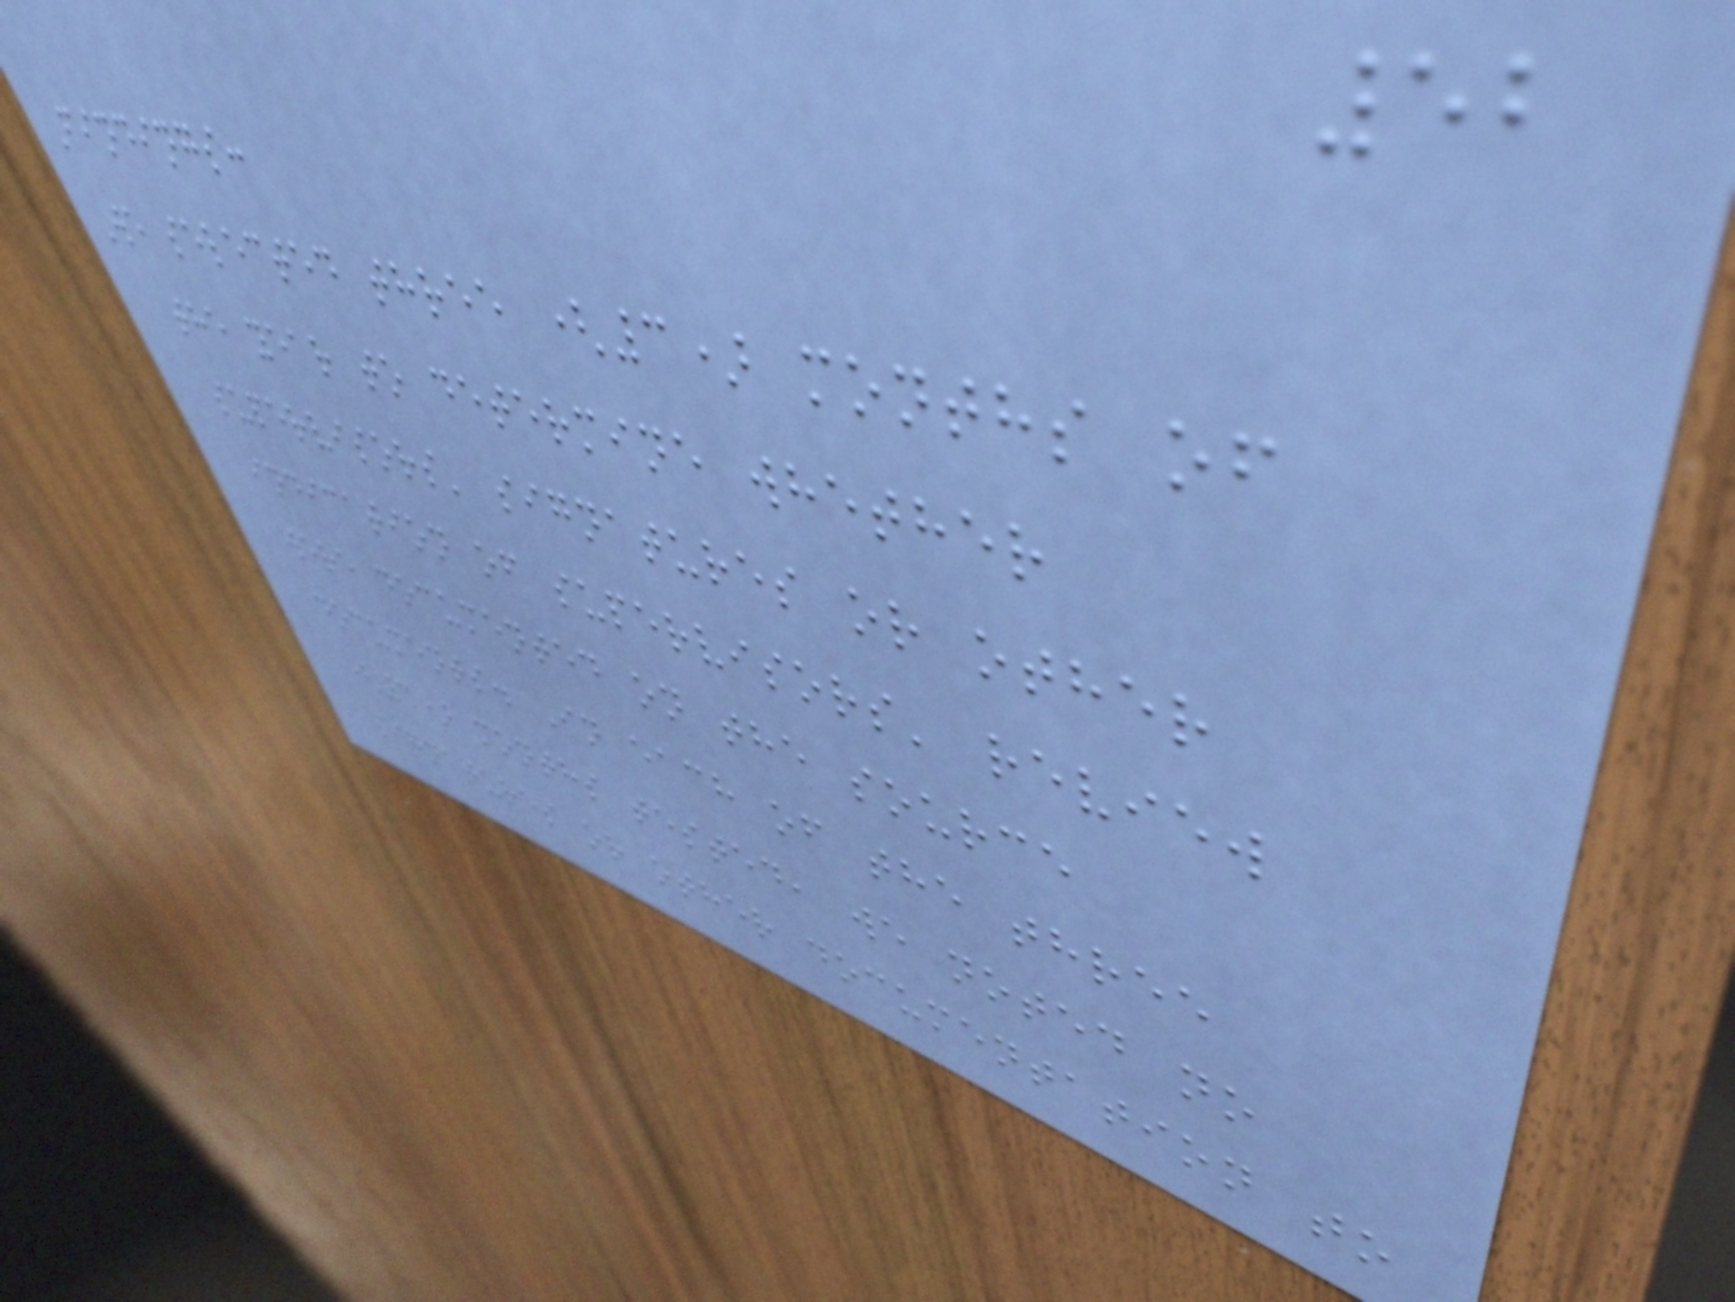52
Findings:
We selected three (3) months of
the year to determine whether
supervisors' signatures or other
indication of supervisors' review
were documented on the source
documents. In each of the three
(3) months tested, we noted no
signatures or other documentation to
